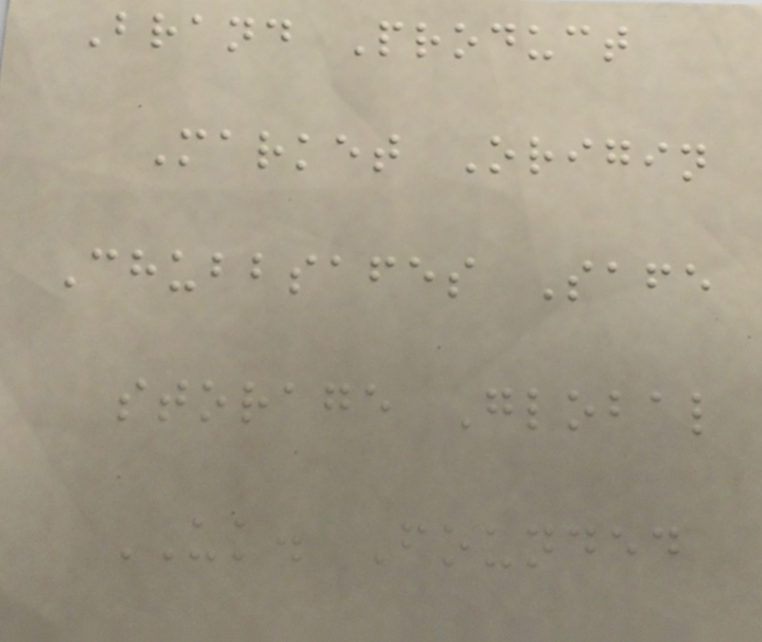Brand Product
Market Origin
Chubbsafes Safe
storage Global
UK. Founded
